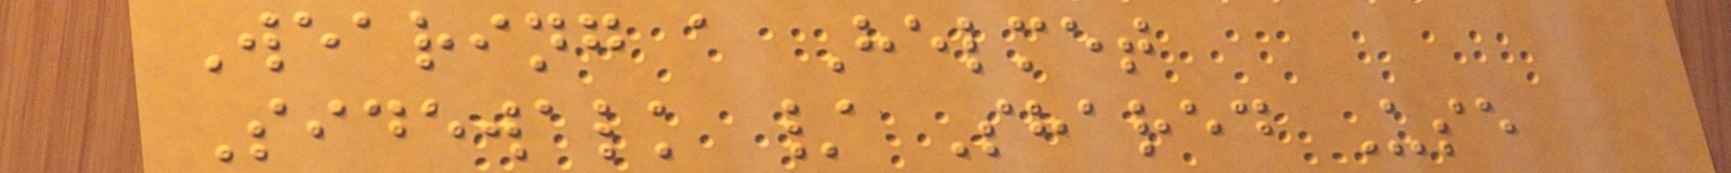Wearing a Helmet
Sidewalk / Shared Use
